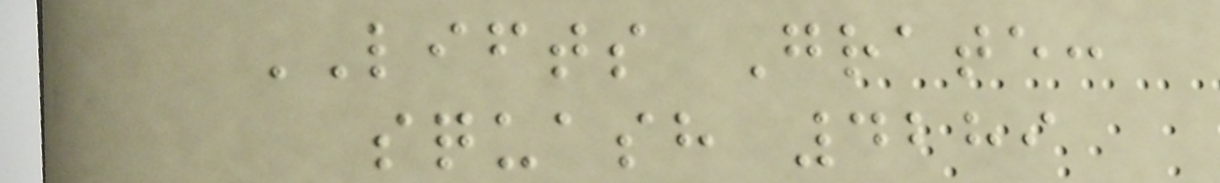LIFTS Grate:
squash 4289
